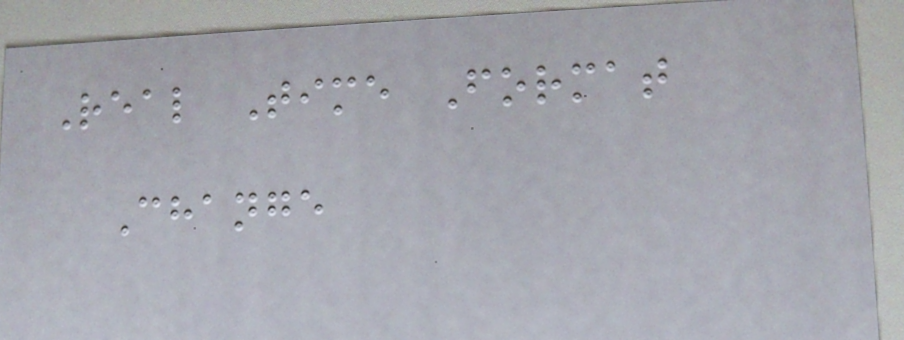Real Time Format
Change
